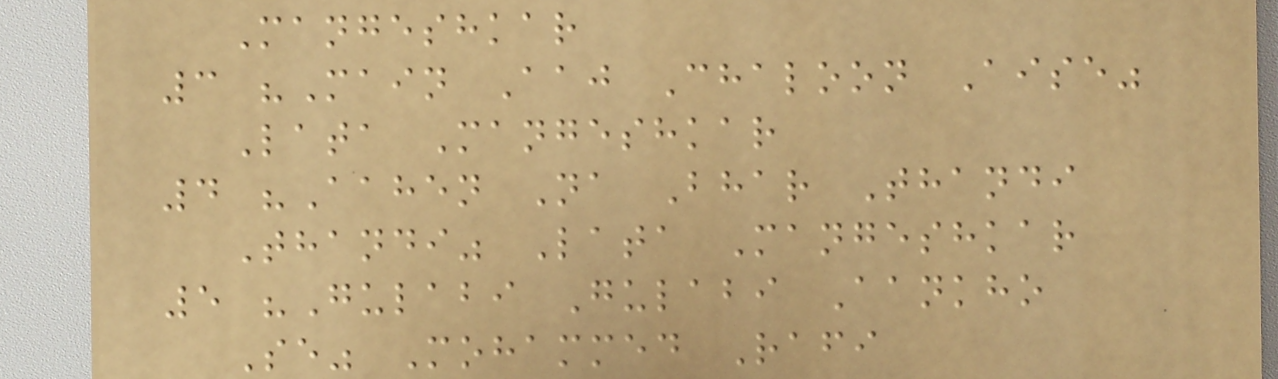Mangeshkar
3 "Main Aaj Chaloon Aise"
Lata Mangeshkar
4 "Aahen Na Bhar Thandi
Thandi" Lata Mangeshkar
5 "Gulabi Gulabi Aankho
Se" Mohammed Rafi
